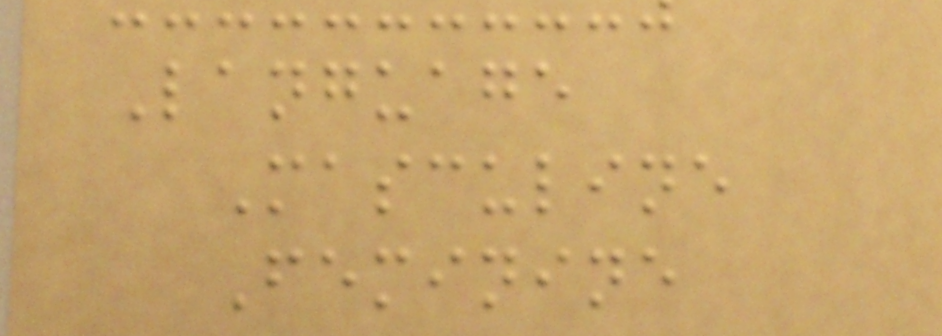Language
Masculine
Feminine
